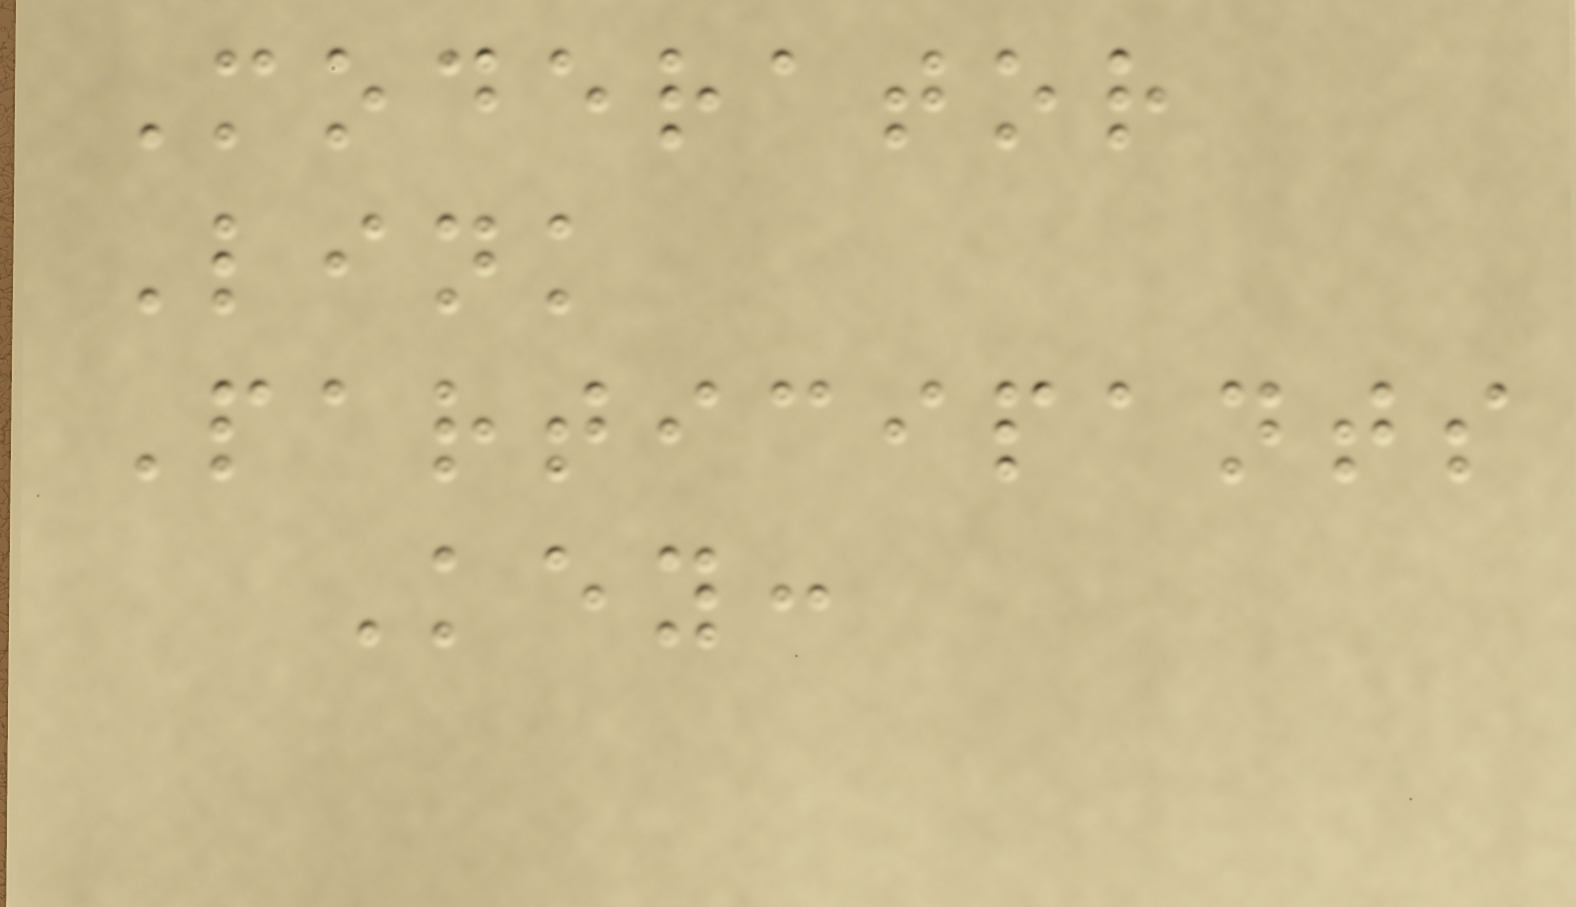Moderator
Link
Participants
Key:
